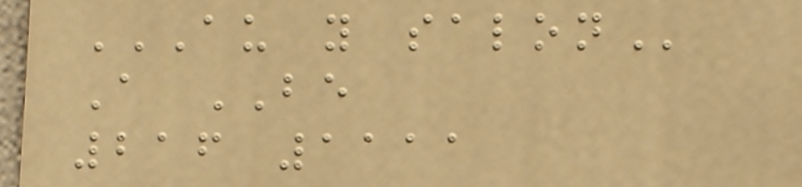AU Y SALON
A BE
216 1111
